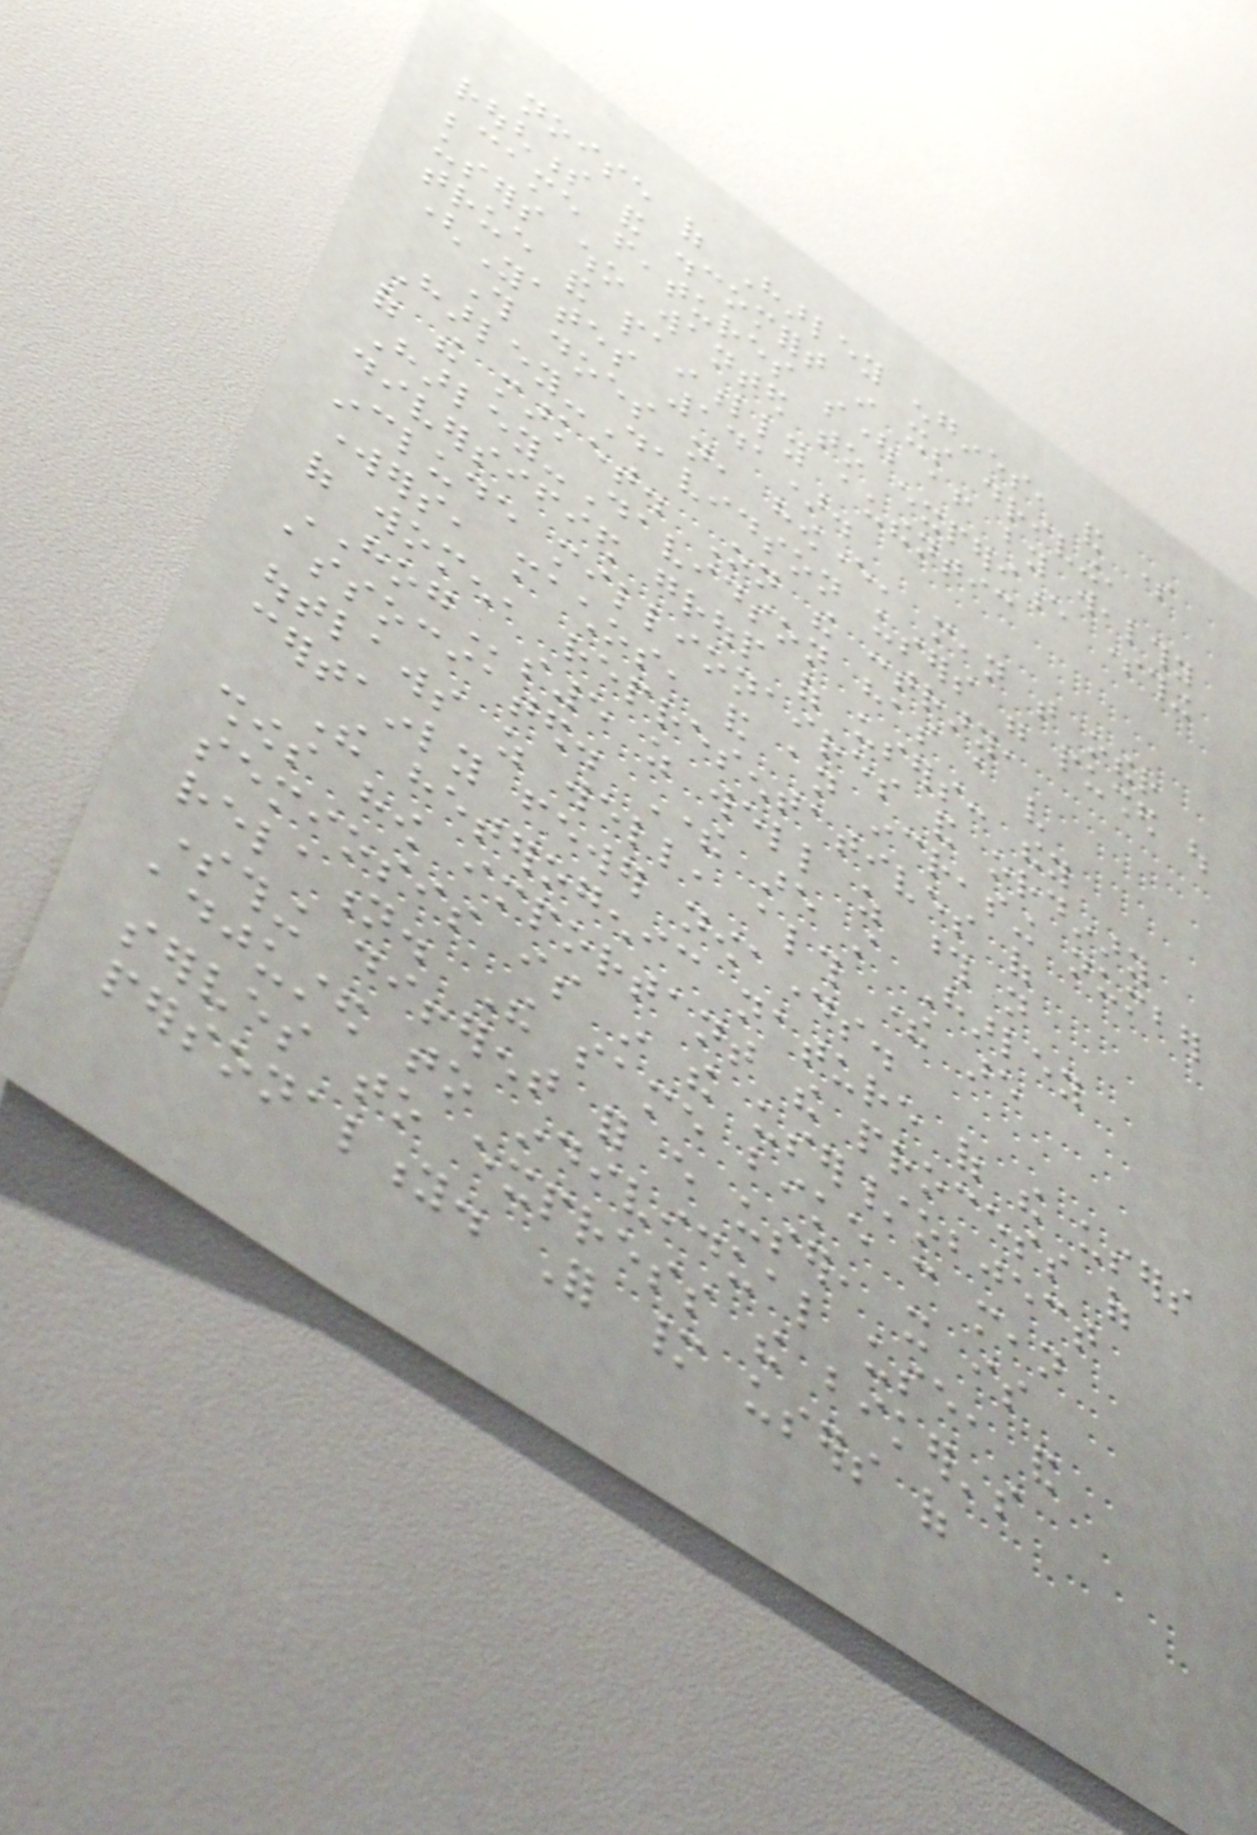noise of Harley engines, and some
roughness and discomfort in its driving,
became features sought after by wealthy
users who wanted to experience something
true and painfully authentic
(Yates 141).
This does not, however, mean that other
Harley-Davidson users were pushed out
of the market. On the contrary,
Harley-Davidson has a very
diversified group of users: they
include millionaires and ordinary
workers, machos, and an increasing number
of women, representatives of
HOGs5 as well as those not
associated. There are still Harley
outlaws as well, although there are
certainly fewer nowadays.
The heterogenic nature of the users
shows how important the process of
semiosis is in the user/object
relation. The same bike can mean
something different for every user, it is
adjusted to individual use, and
serves to express the biker's
personality. For many users of
